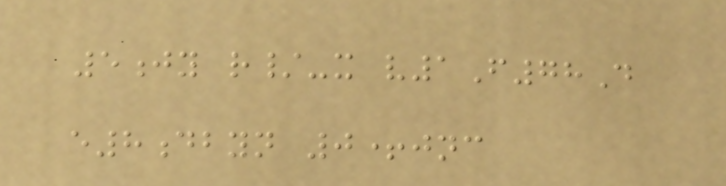5jy r/-x v1F78D
e8dbyn 0+jnc
